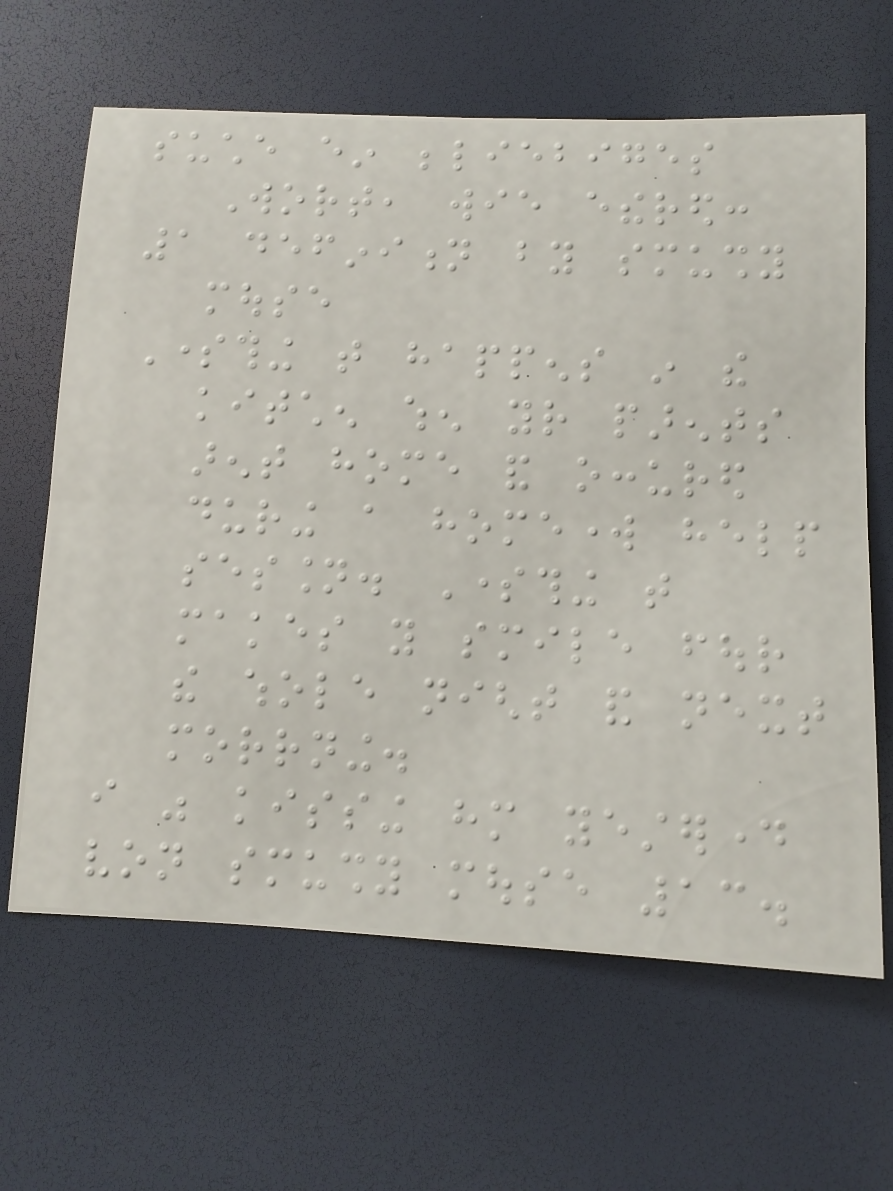suche ein beliebiges
Wort, wie ethered:
1 definition by smushy
mouse
Something that happens in the
kitchen when your parents
arent home and occured
during a homework help
session. Something that
makes you smile four
the whole night and next
morrning.
i was kissing him yesterday
von smushy mouse 13.
